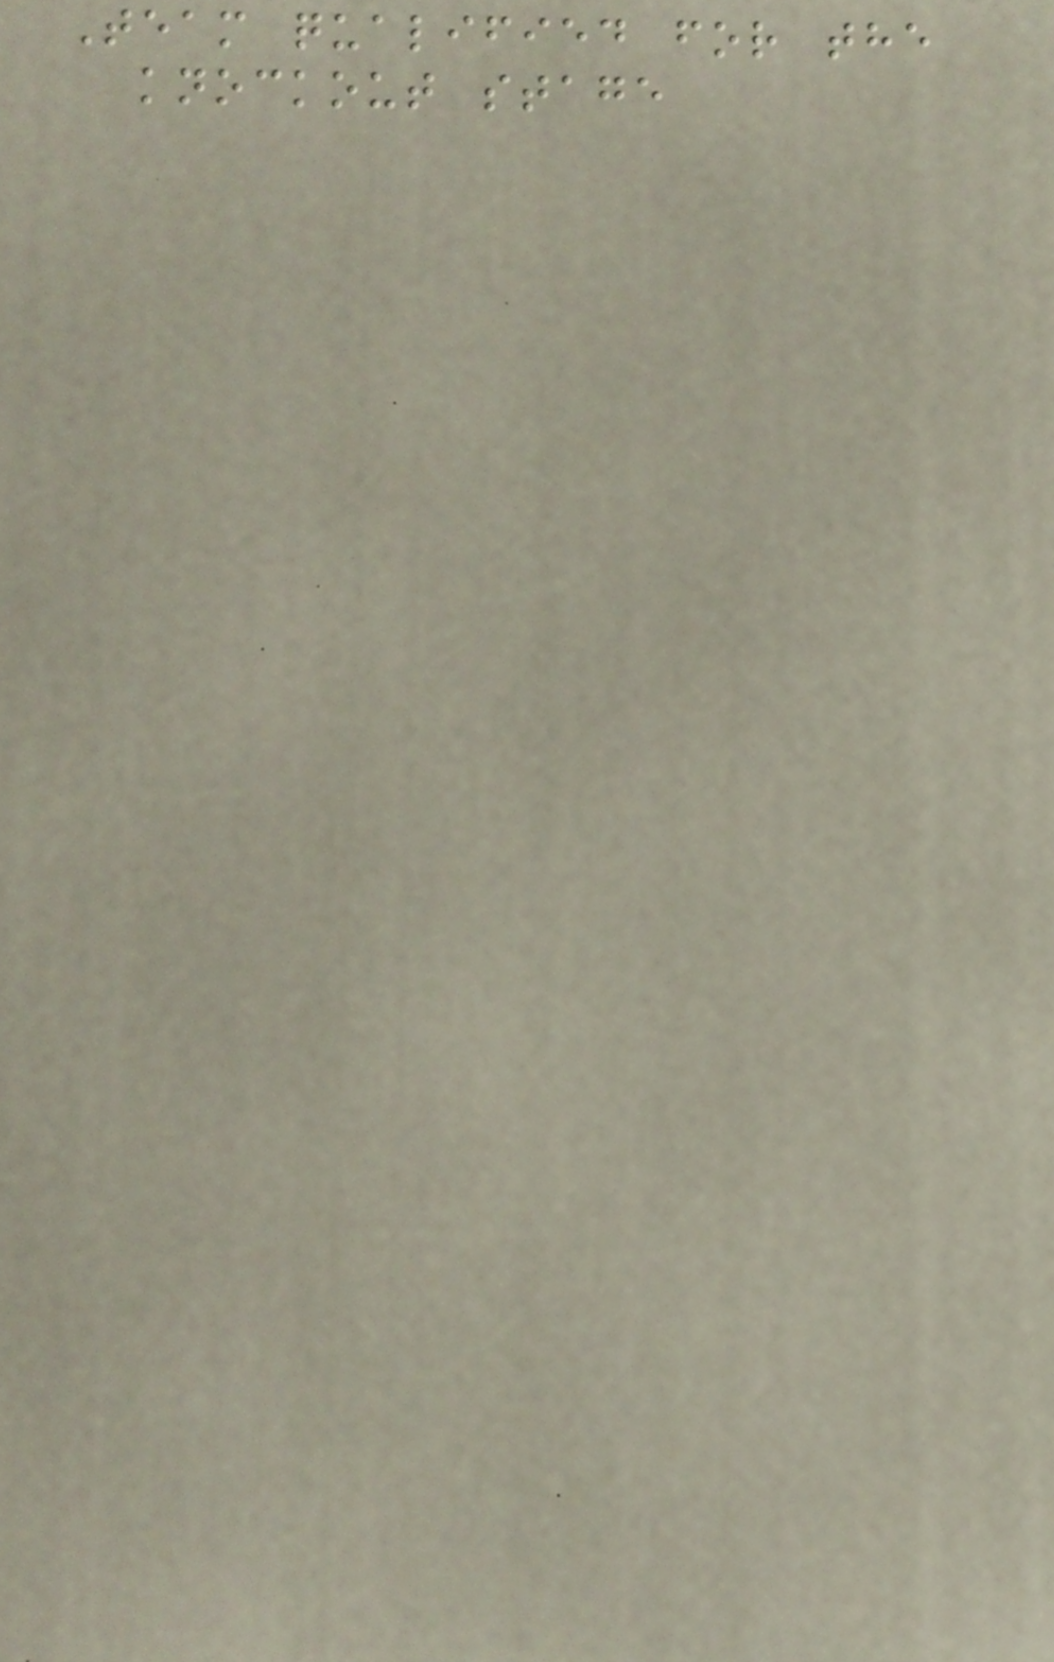Team qualified for the
knockout stage
